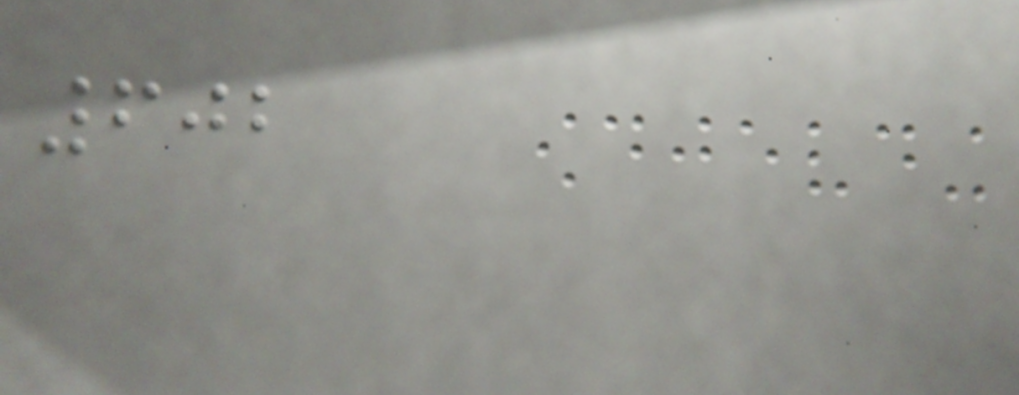602
